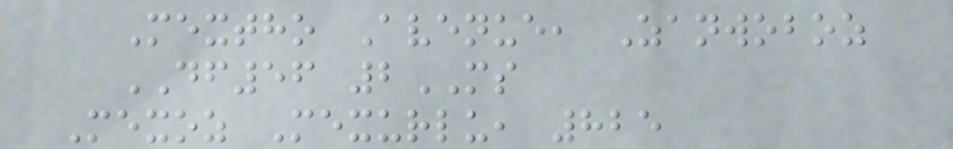Mextho Avenue, Zanwoboz
DF56 2MS
Mexoz Mexurlu, 825
